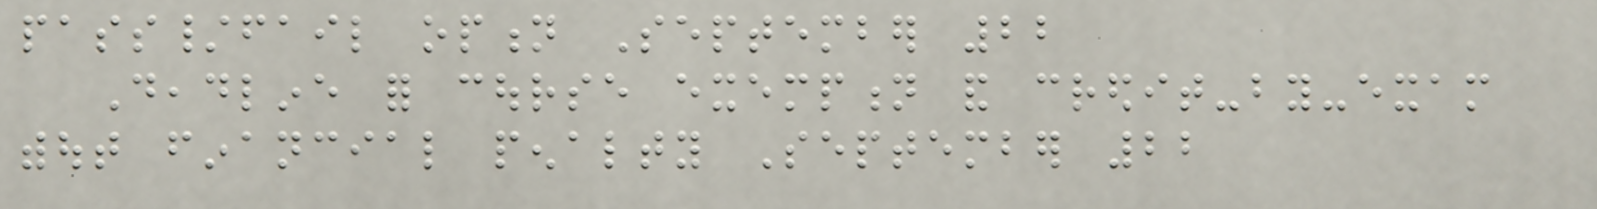pass/fail option September 22
Deadline for course exemption and credit-by-exam
without financial penalty September 22
